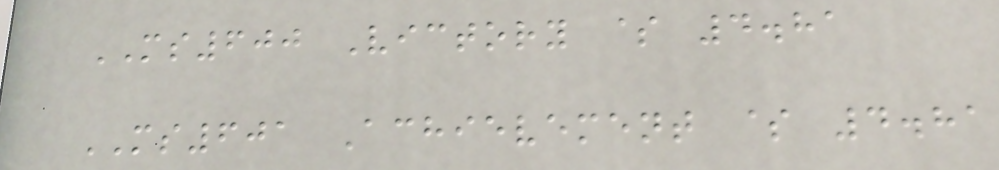MS600 Victory $ 4.81
MS601 Achievement $ 4.81
